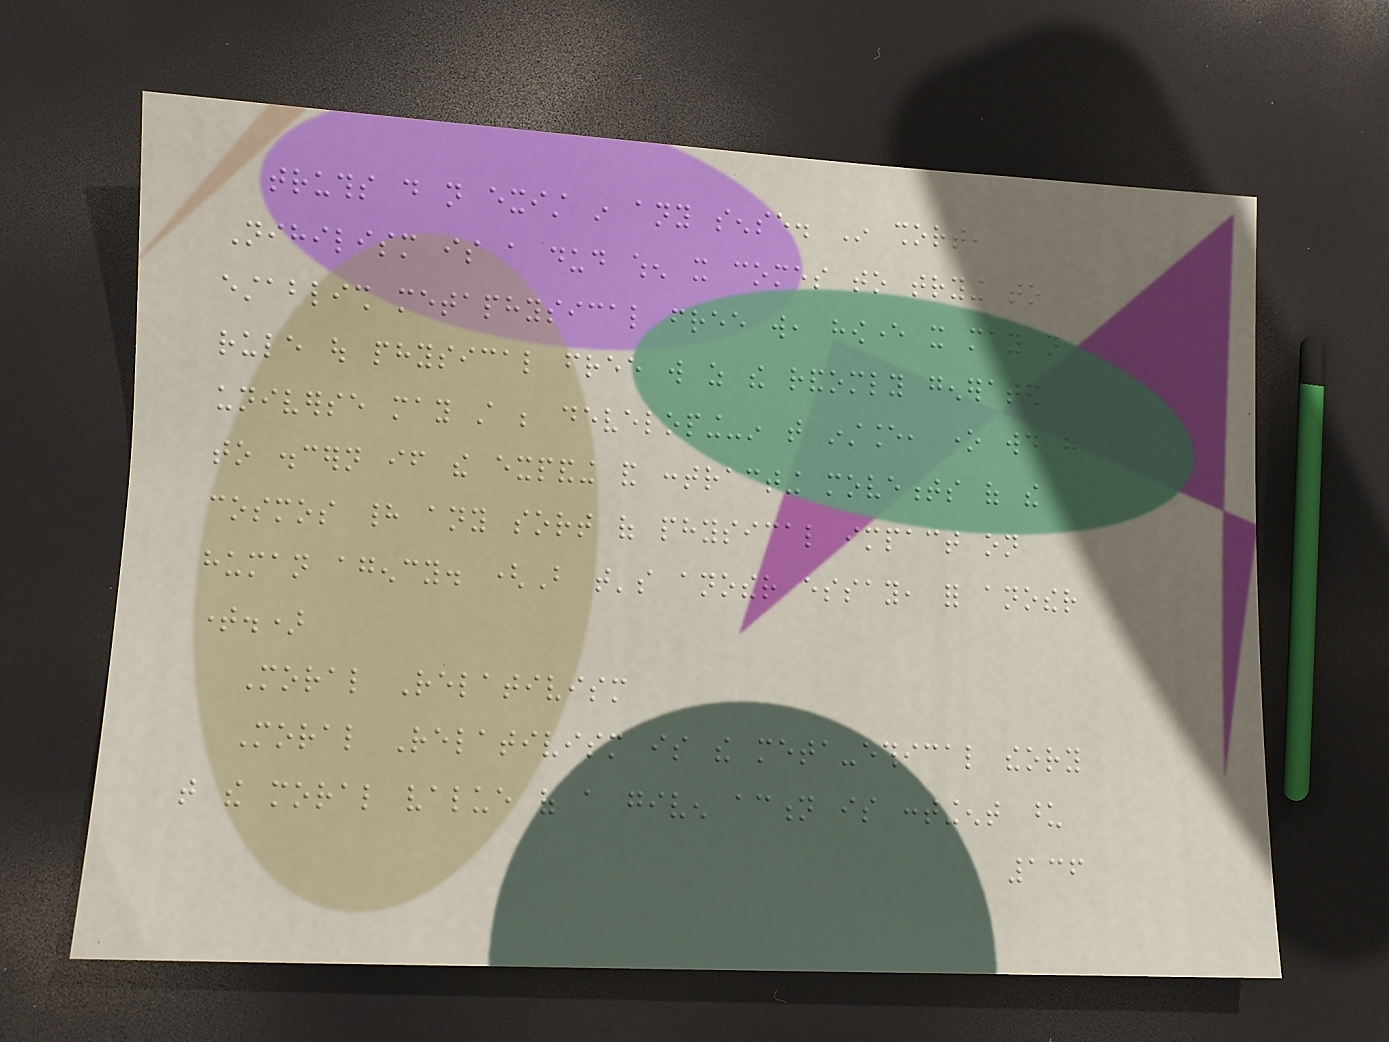truths do not exist in any sense. In short,
Nihilism is a dud when it comes to trying to
establish metaphysical free will, however it may not
rule out physical free will as the randomly generated
universe may still be developing-in that instance, one would have
to discern if the expanding and contracting movements of the
cosmos had any sort of physical impact on
human agency. (But that's another essay, for another
time.)
Moral Relativism
Moral Relativism is the meta-ethical theory
that the moral value of a given action is contingent upon
136
